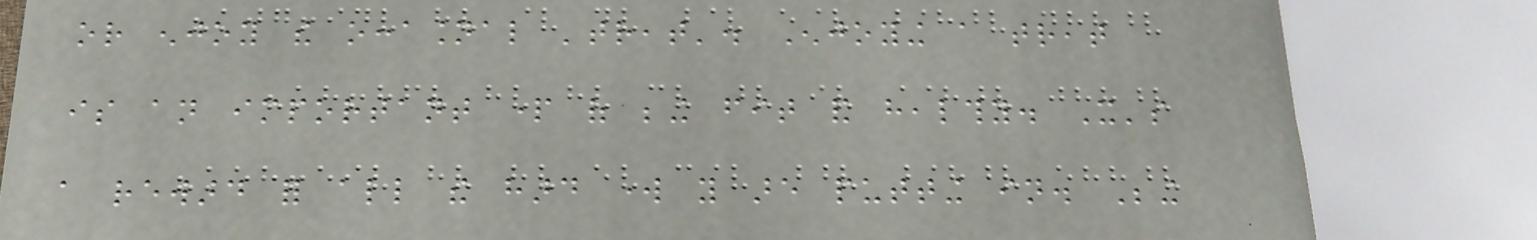or enjoy the occasional 'treat'. Enjoying a treat
is an important part of being fit and healthy. It's
a reward for all the hard work you are putting in. Being
